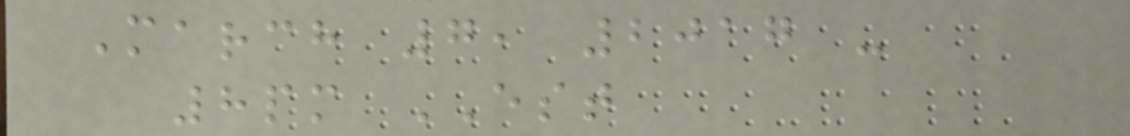March 7, 2017 -
8pm EST
